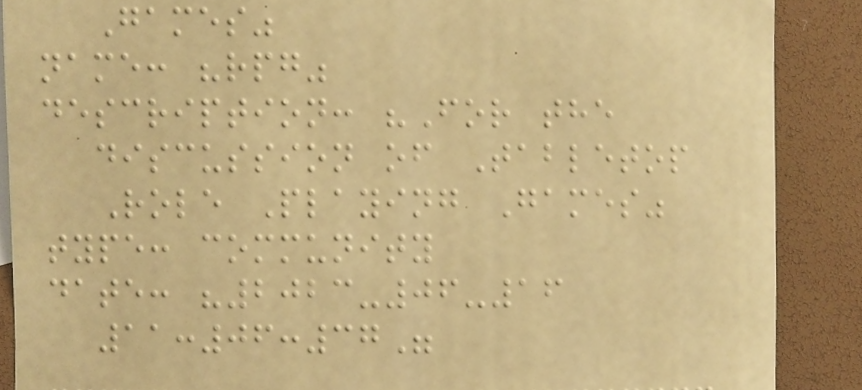Games"
name: "rpg"
description: "For the
discussion of Tabletop
Role Playing Games"
type: community
date: "2023-06-16
11:06:37"
